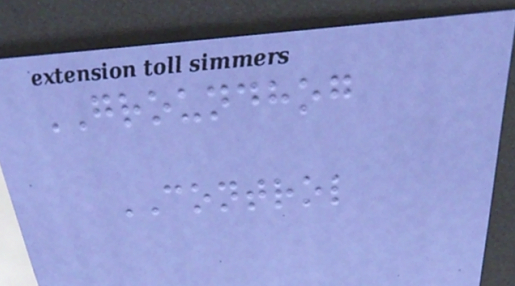GROUNDHOG
CONTROL
